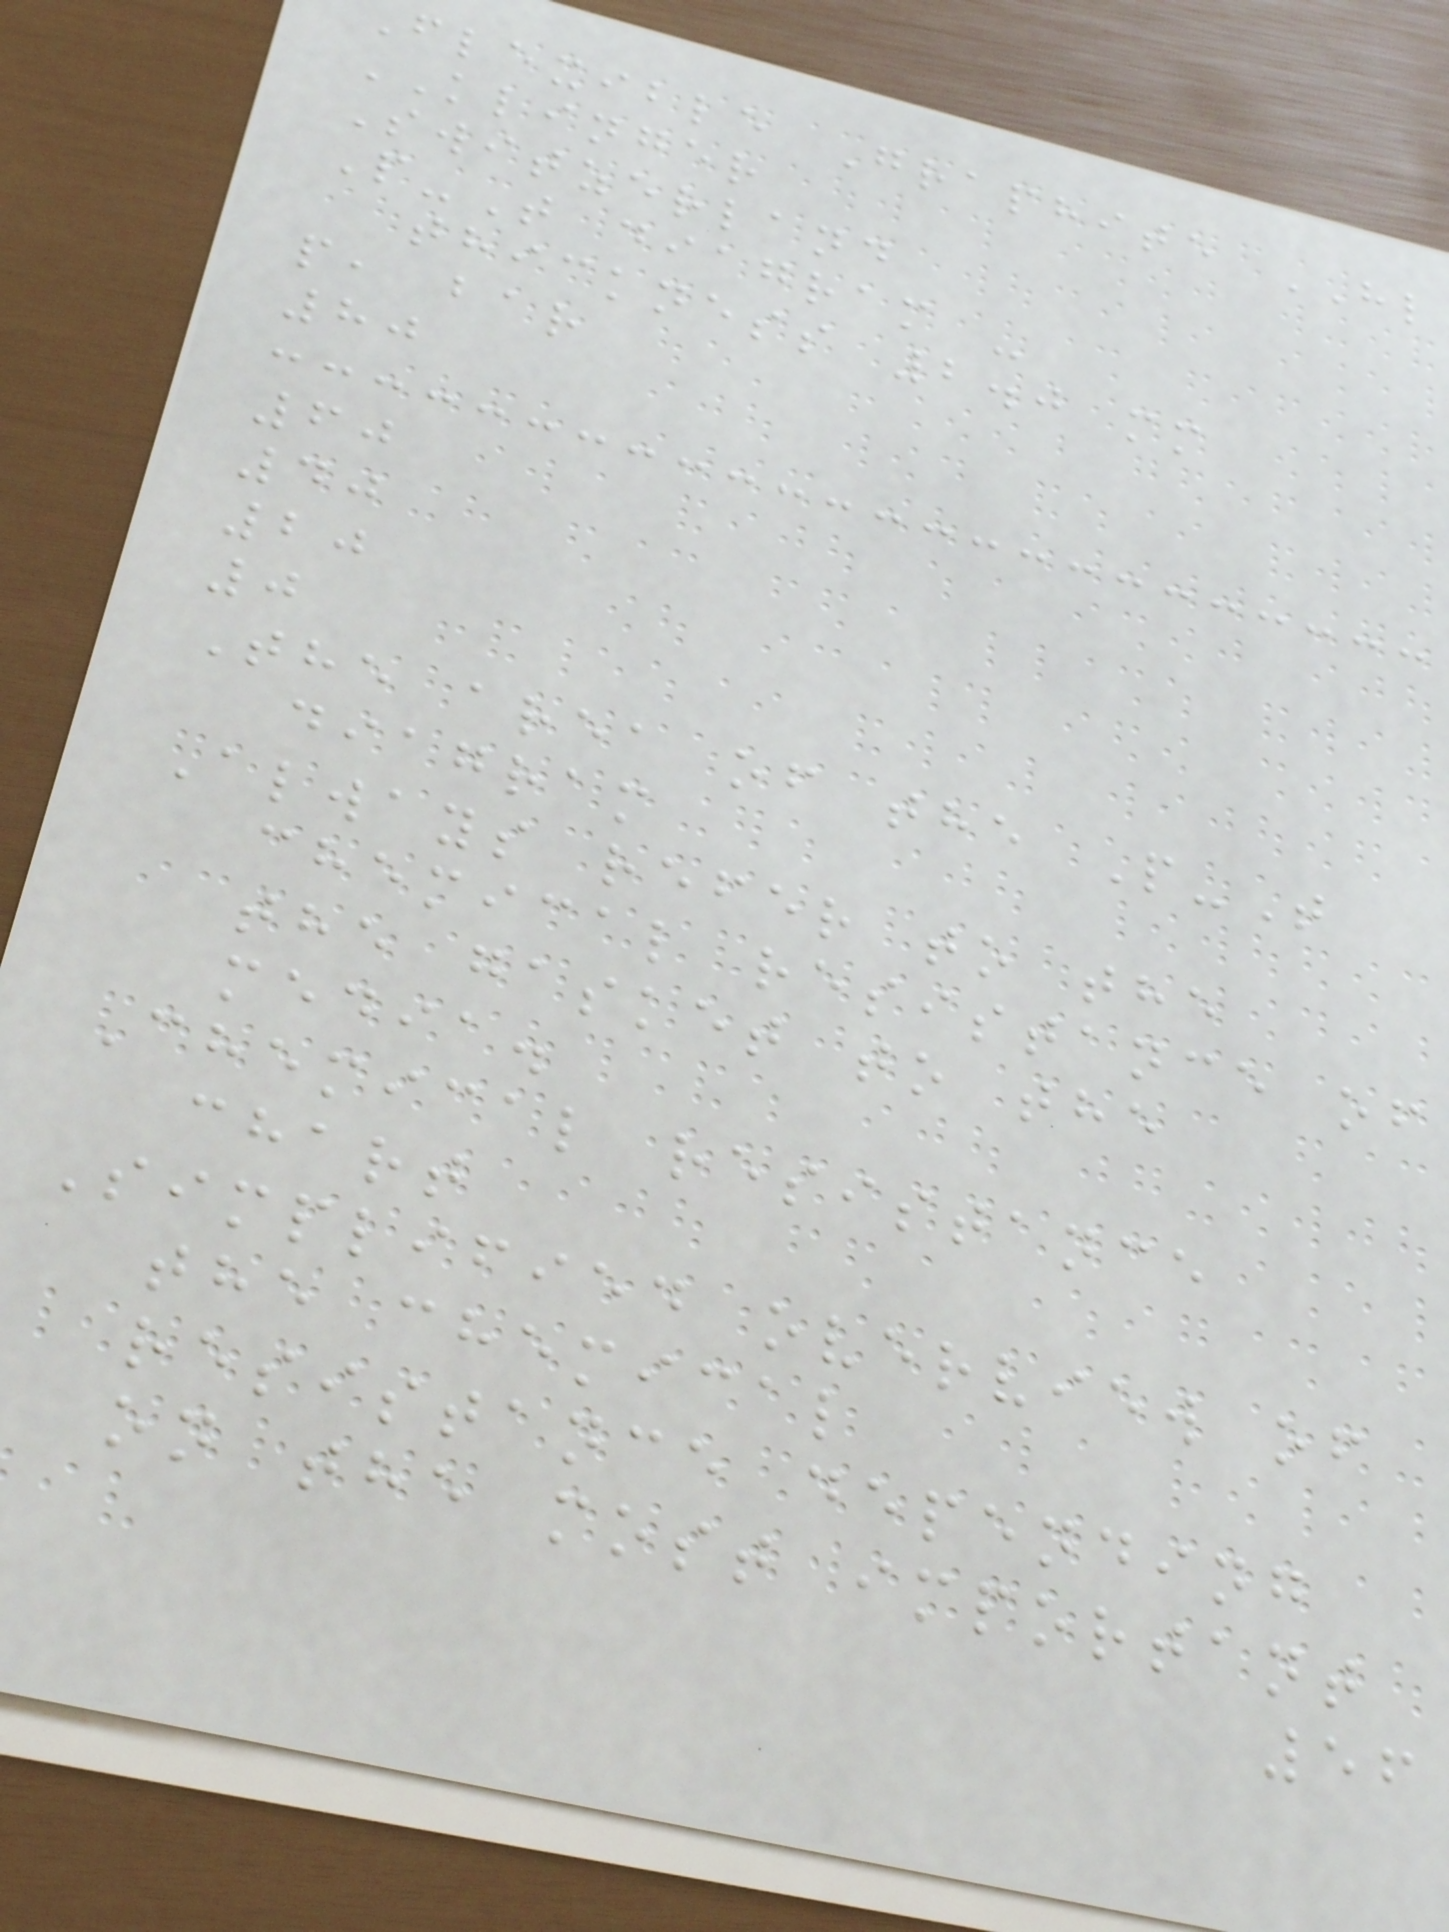flexible Graphite HL
KLINGER
Switzerland
P-T diagram -
thickness 2.0 mm
p, bar
80
60
40
20
0
The area of the P-T
diagram
Always refer to the
chemical resistance of
the gasket to the
media.
Chemical resistance
chart
Simplified overview of
the chemical
resistance depending
on the most important
56
